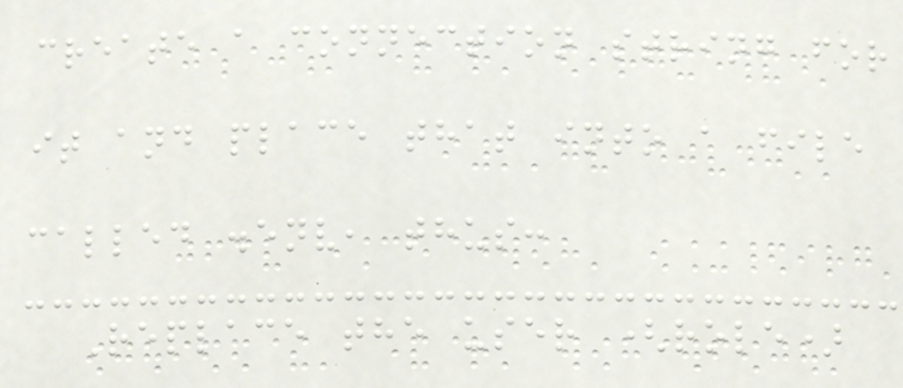create a connection string for
it and place that into a file
called .env, thus:
Replace the user (role)
